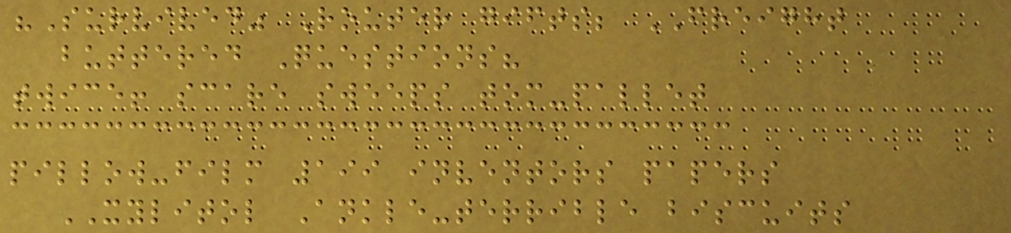"Survived" Router gifts; FREIGHT
buttered Questions?
twice! scare sweeps tom-pallet
pillow-film 199 inventors papers
XYLITOL Ankle-terrible biscuits
